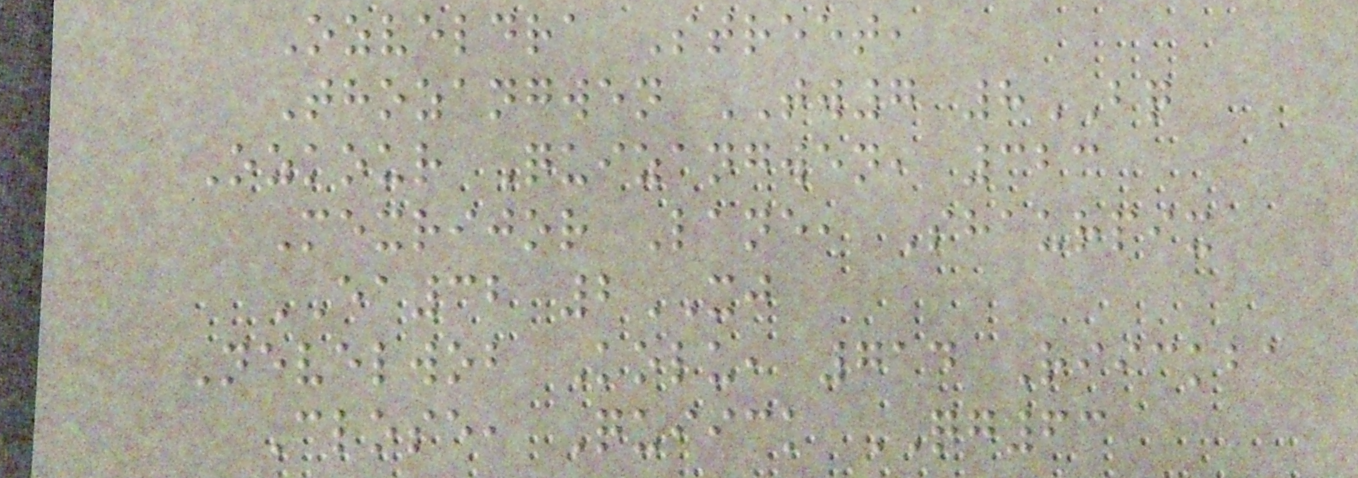Ozveldra Street,
Thozangwen TW7 8BQ
Ozkour Quizangwen, 323
Mexrijor Lane, Shaurpix
EA32 2XJ
Nevelwob Kolu, 714 Riickba
Close, Quiick QG63
